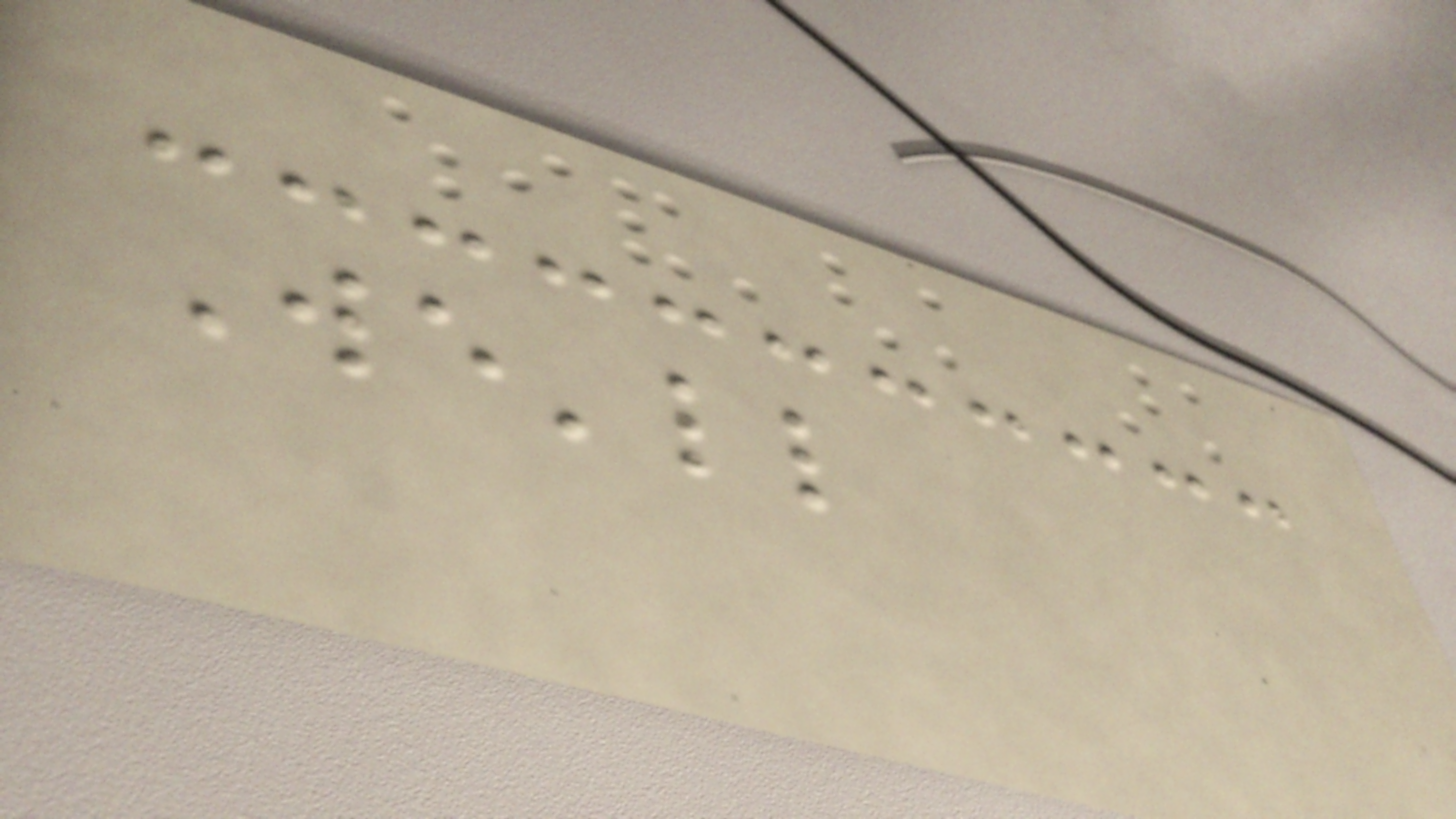We'll
